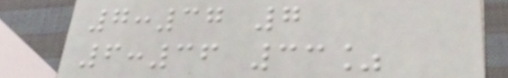7:37 7
6:36 33%
